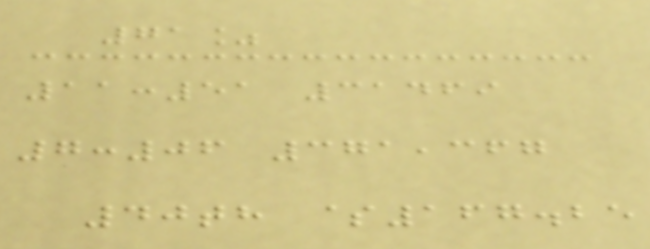71%
11:51 31469
7:06 371,367
40th $167.25
